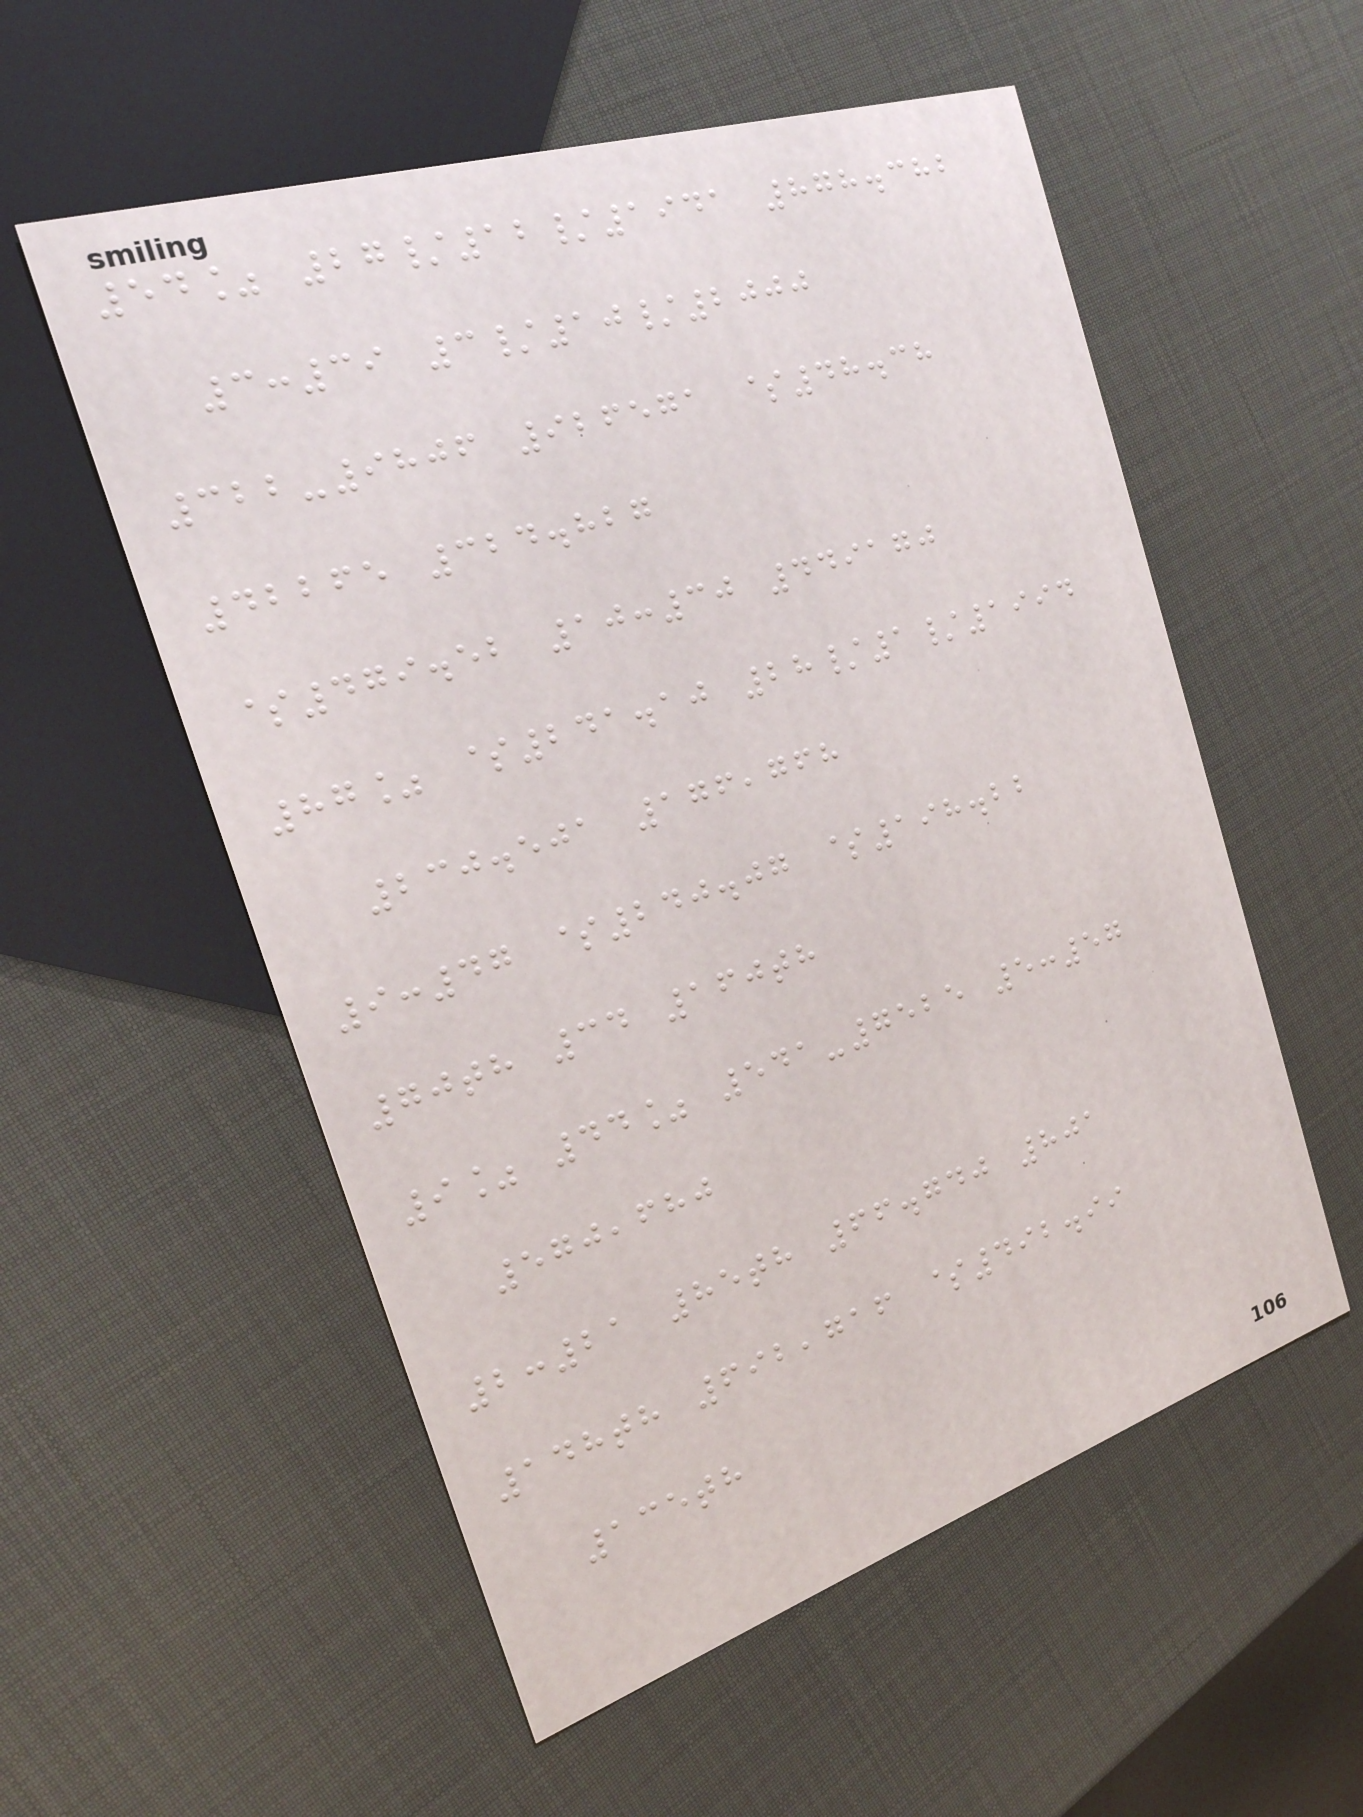54% 27/12/1941 878.382
3:39 3/10/2000
322-9806 926571 $48.38
42265 324.827
$479.52 10:30 449170
87% $241.10 28/1/1994
230.501 176,768
9:47 $240.07 $198.22
70th 34 160th
9% 44% 541-7525 5:57
570,680
2:21 85th 66.740 801
148th 692,716 $492.99
135th
